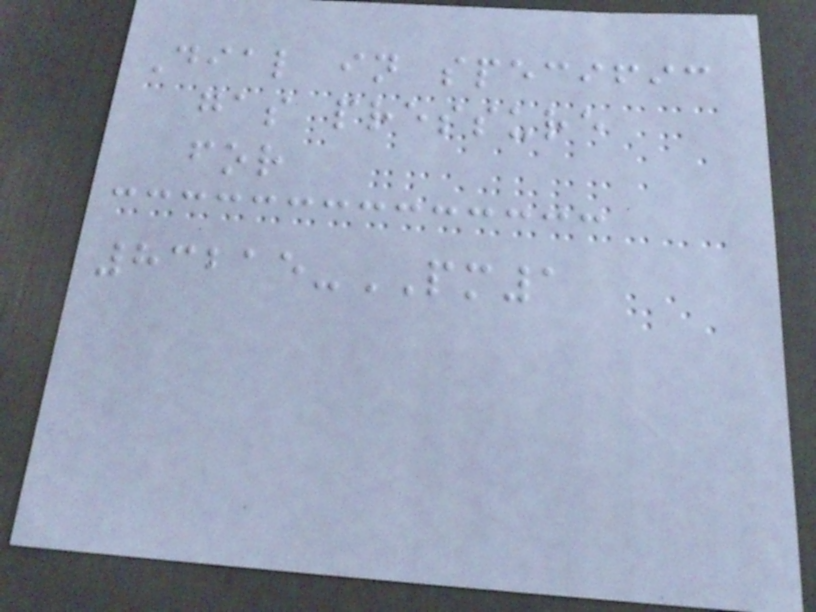Dial in specific
gas pressure
for
83215-PM1
